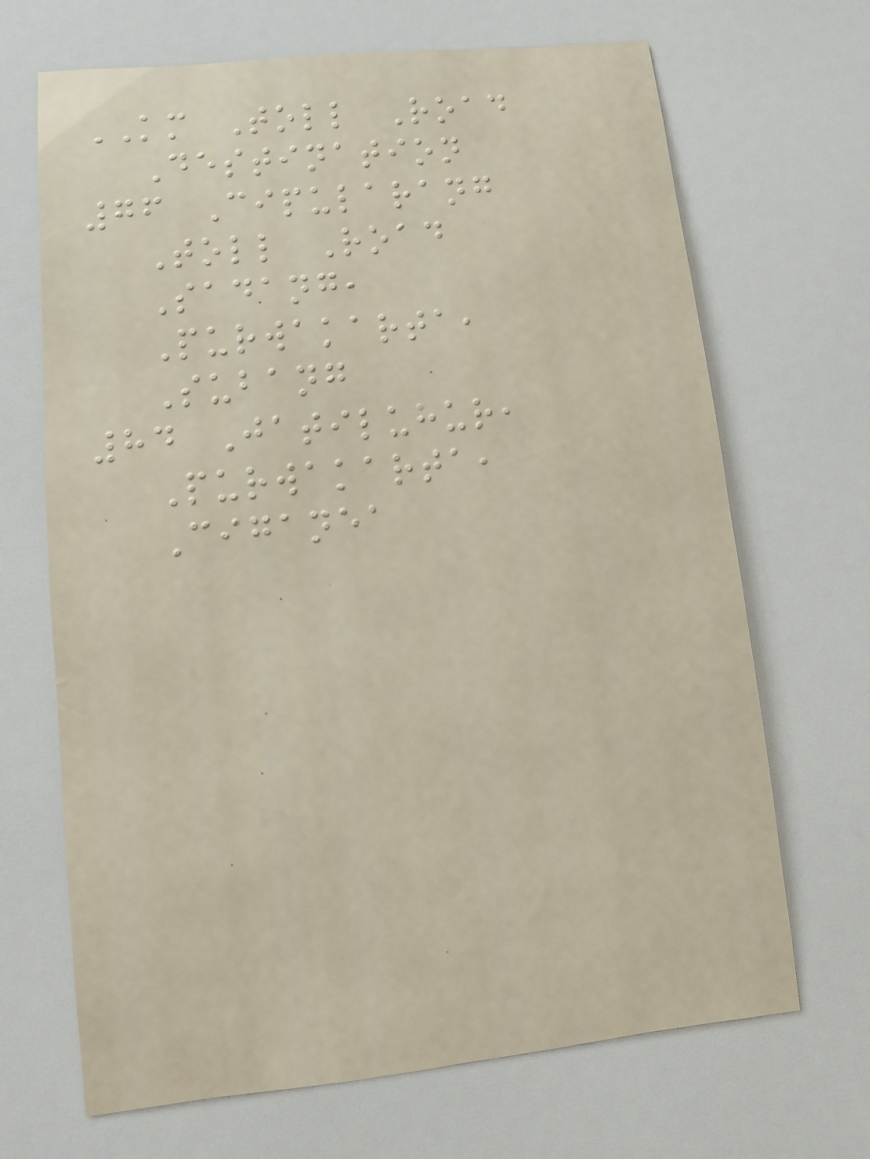KM Toll Road
Destination
76 Cipularang
Toll Road
Sadang,
Purwakarta,
Subang
84 Jatiluhur,
Purwakarta,
Ciganea
